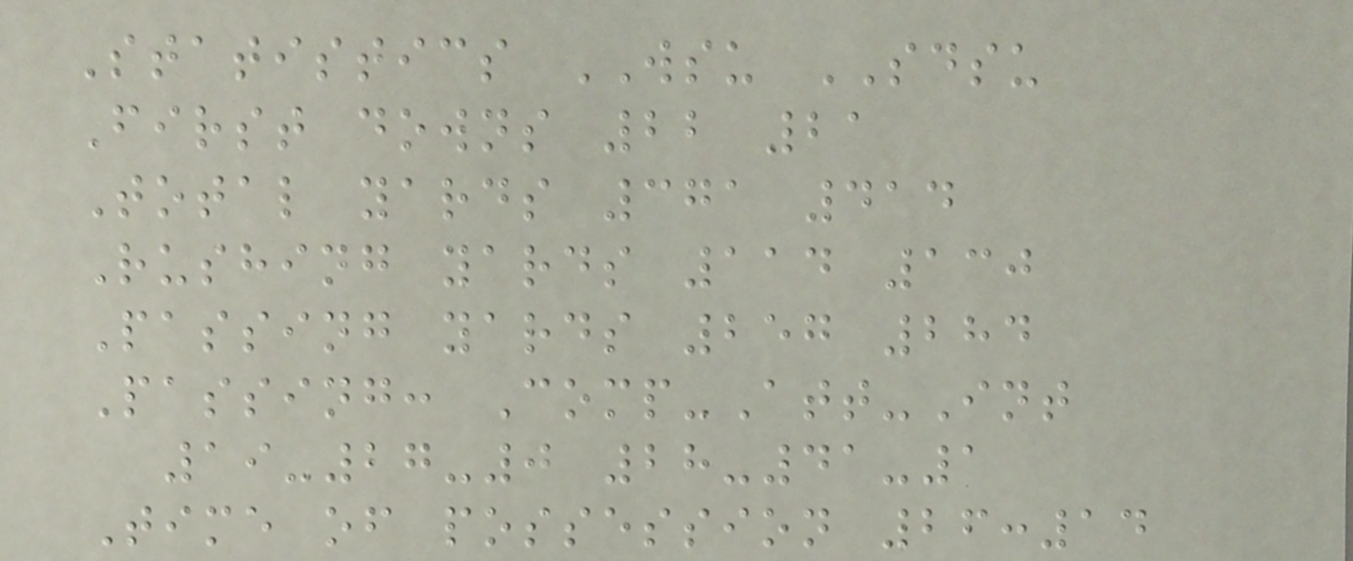Statistics WSU SDSU
First downs 22 21
Total yards 371 414
Rushing yards 114 130
Passing yards 257 284
Passing: Comp-Att-Int
19-27-0 28-41-1
Time of possession 26:14
